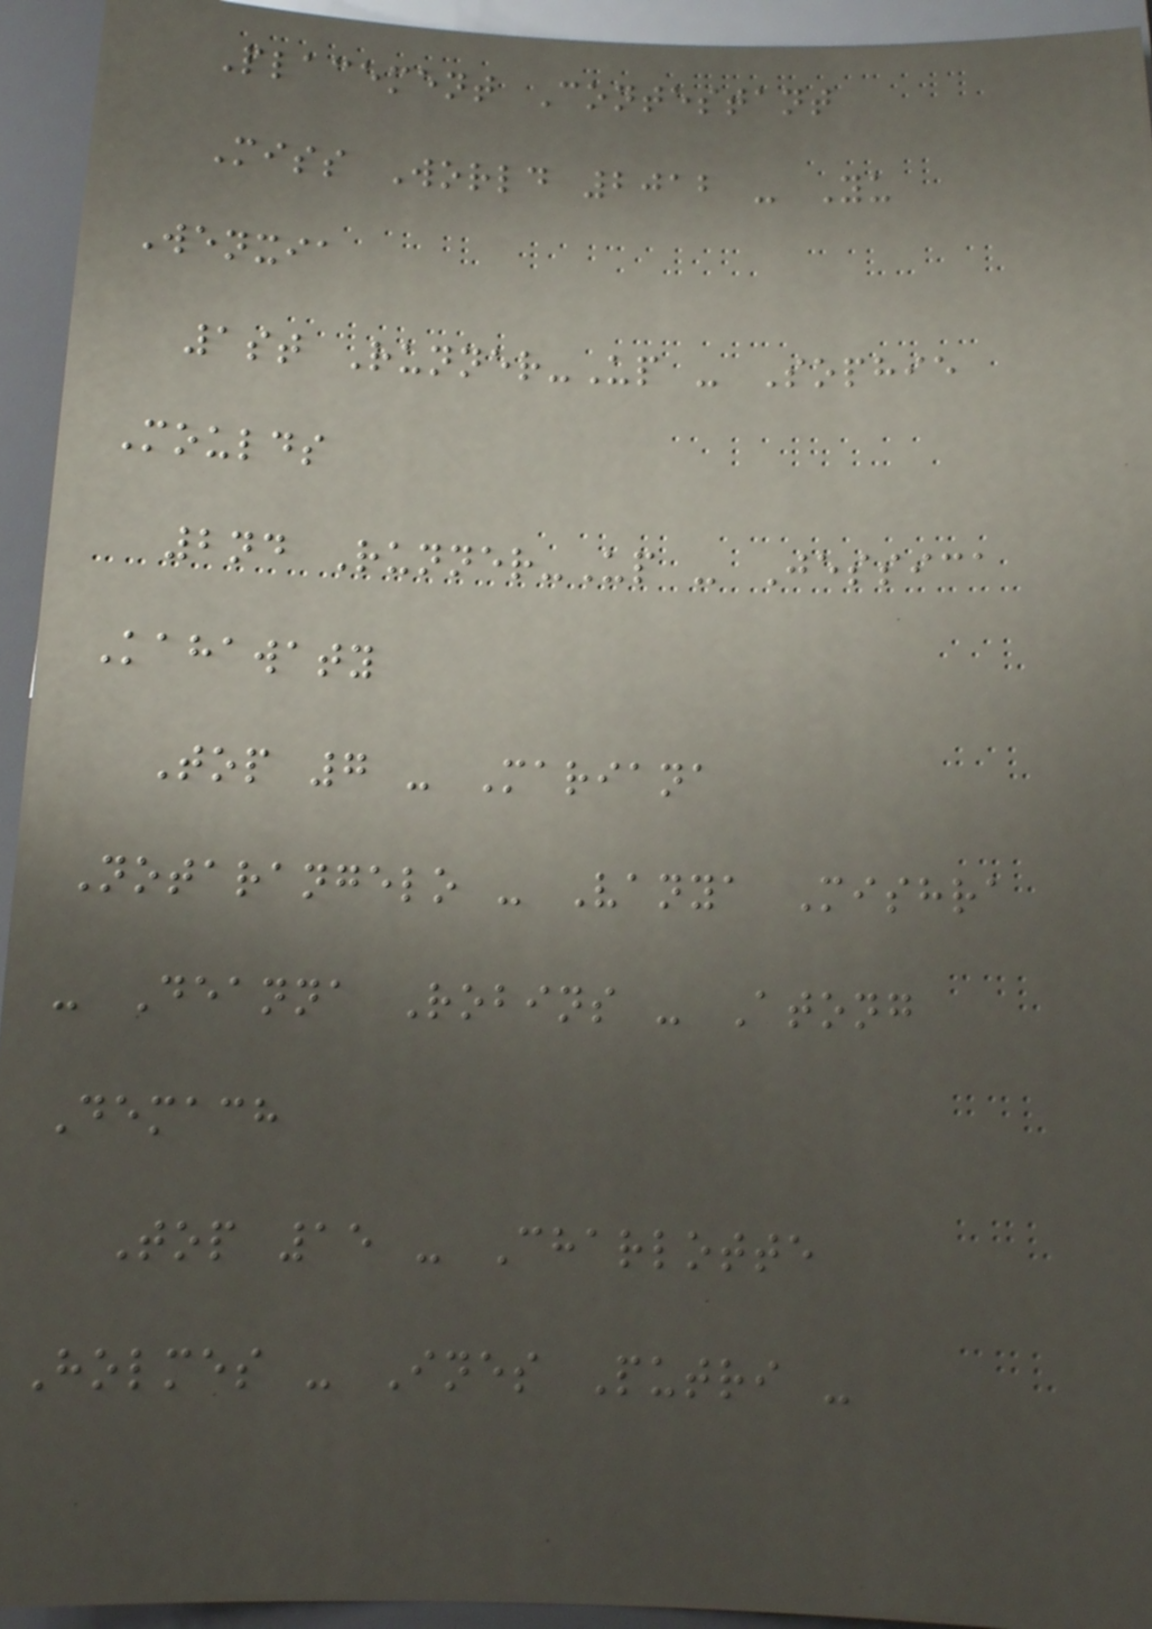Placement Contestant
Miss World 2012 - Yu
Wenxia
1st Runner-Up - Sophie
Moulds
2nd Runner-Up - Jessica
Kahawaty
Top 7 - Mariana
Notarangelo - Vanya Mishra
- Deanna Robins - Atong
Demach
Top 15 - Charlotte
Holmes - Ines Putri -
